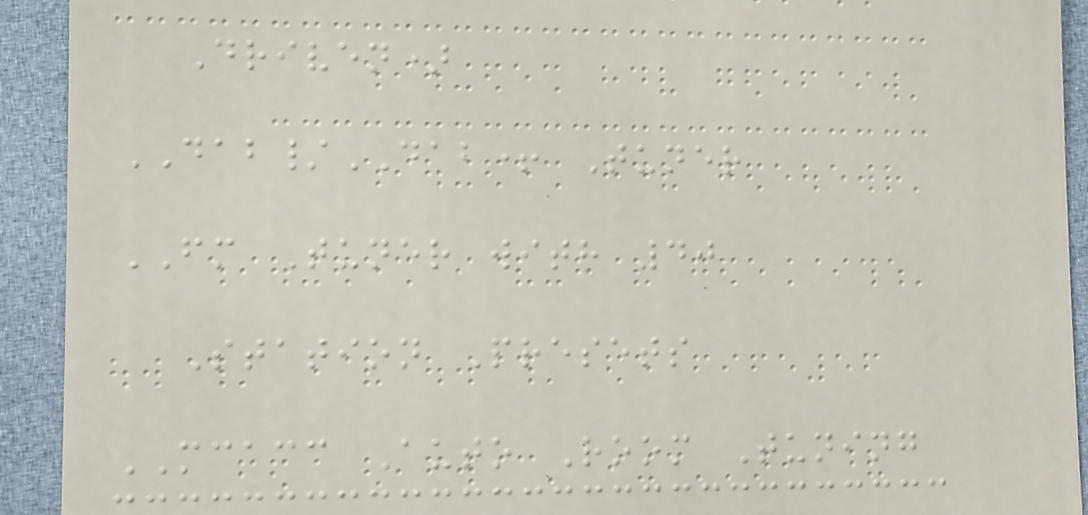Driven)
DAB/DAB+ Tuner
FM Tuner with 40
Station Presets
MCACC Auto Room Tuning
